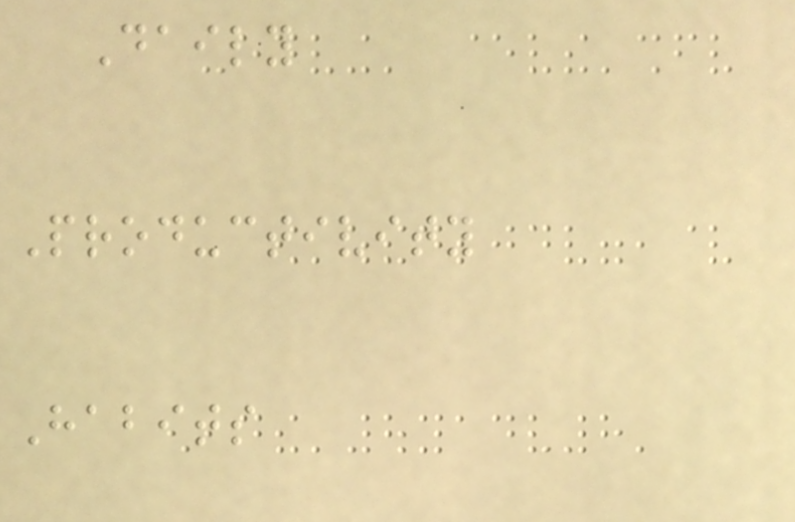Daily
Productivity
Habits
